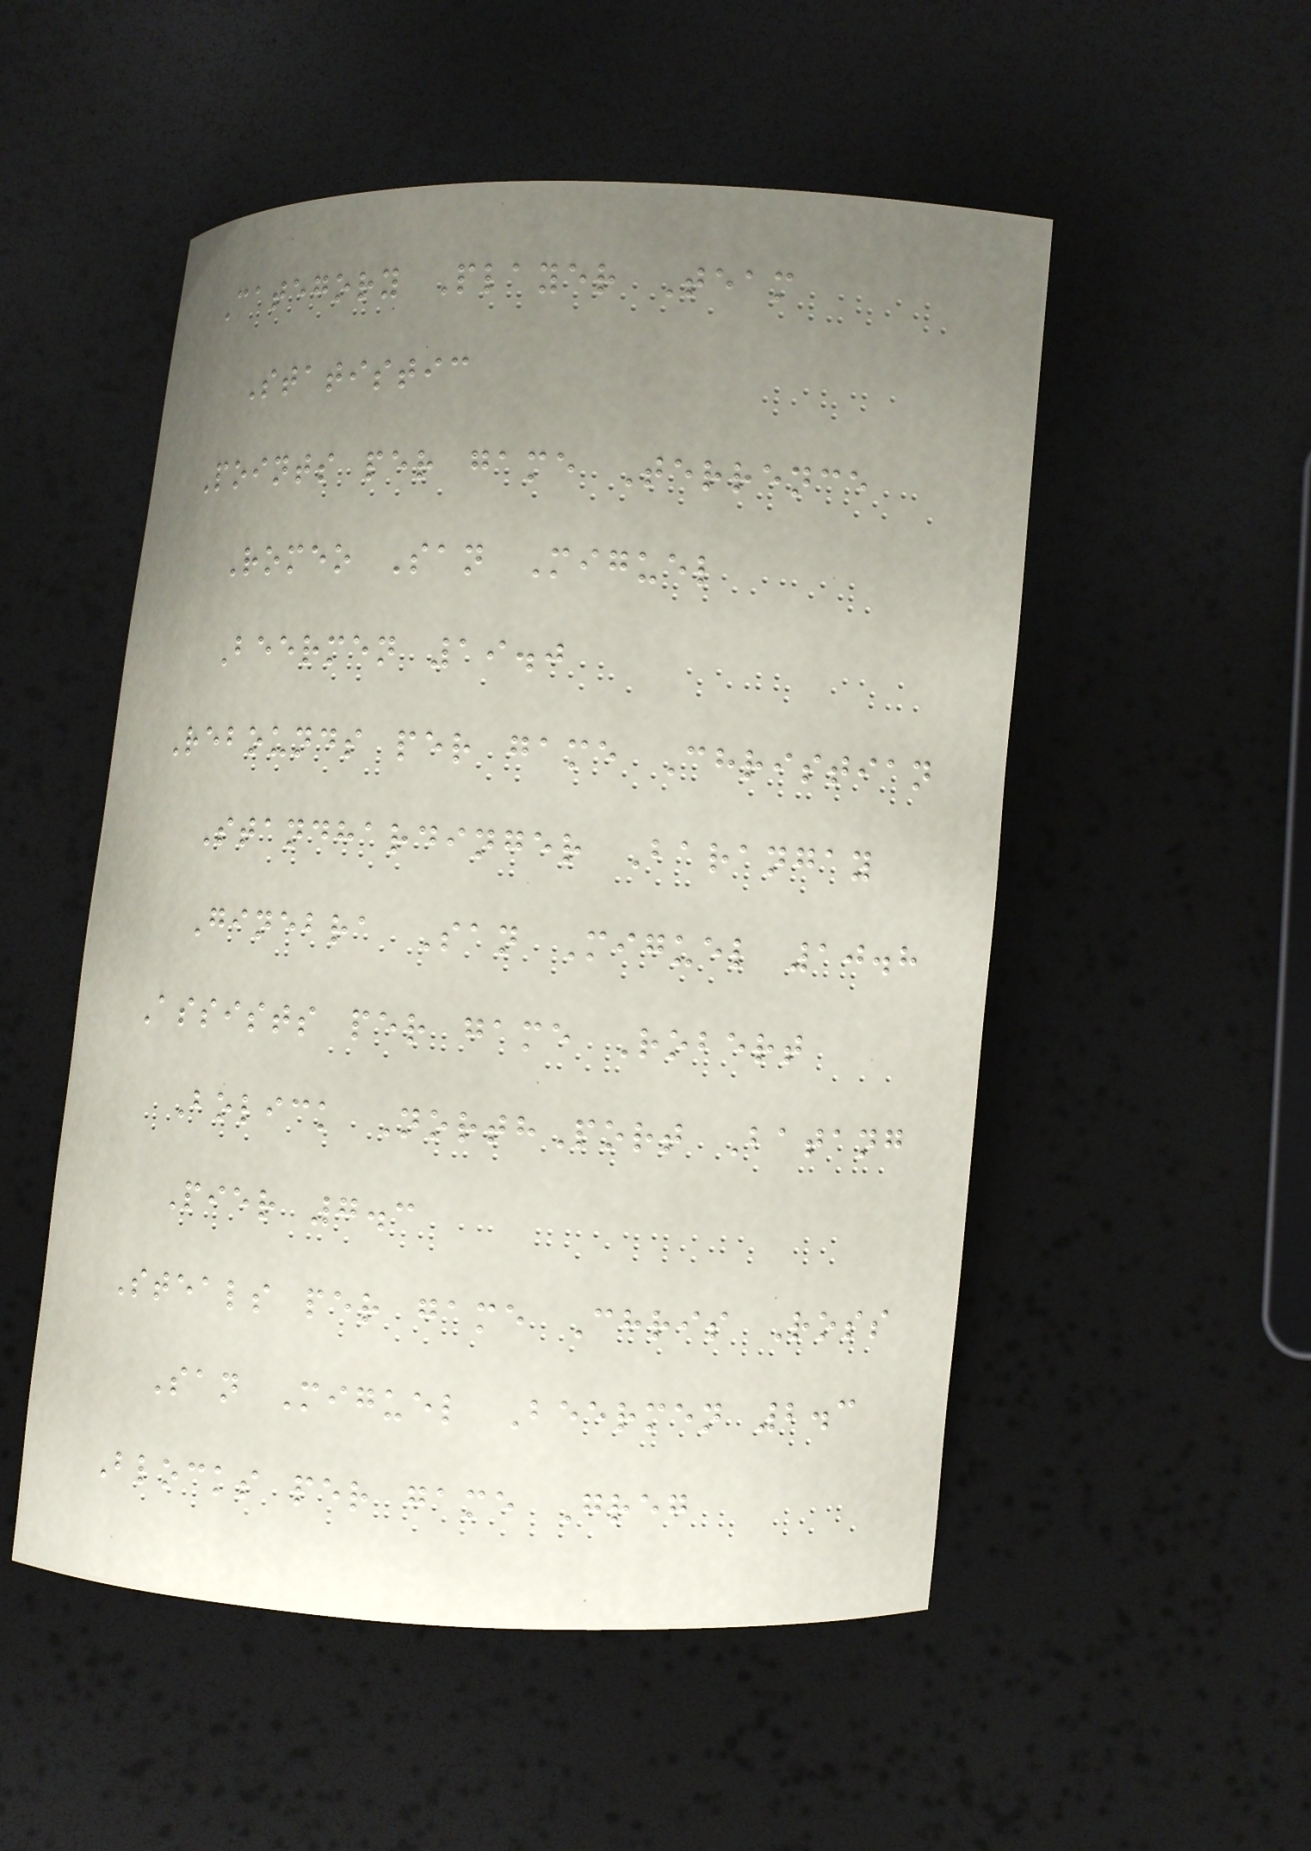Category Player Team
Statistic
Points per game Terrence
Romeo San Miguel
Beermen 19.0
Rebounds per game Christian
Standhardinger Barangay
Ginebra San Miguel 10.8
Assists per game Robert
Bolick NorthPort Batang
Pier 7.3
Steals per game Chris Ross
San Miguel Beermen 2.3
Blocks per game Greg
